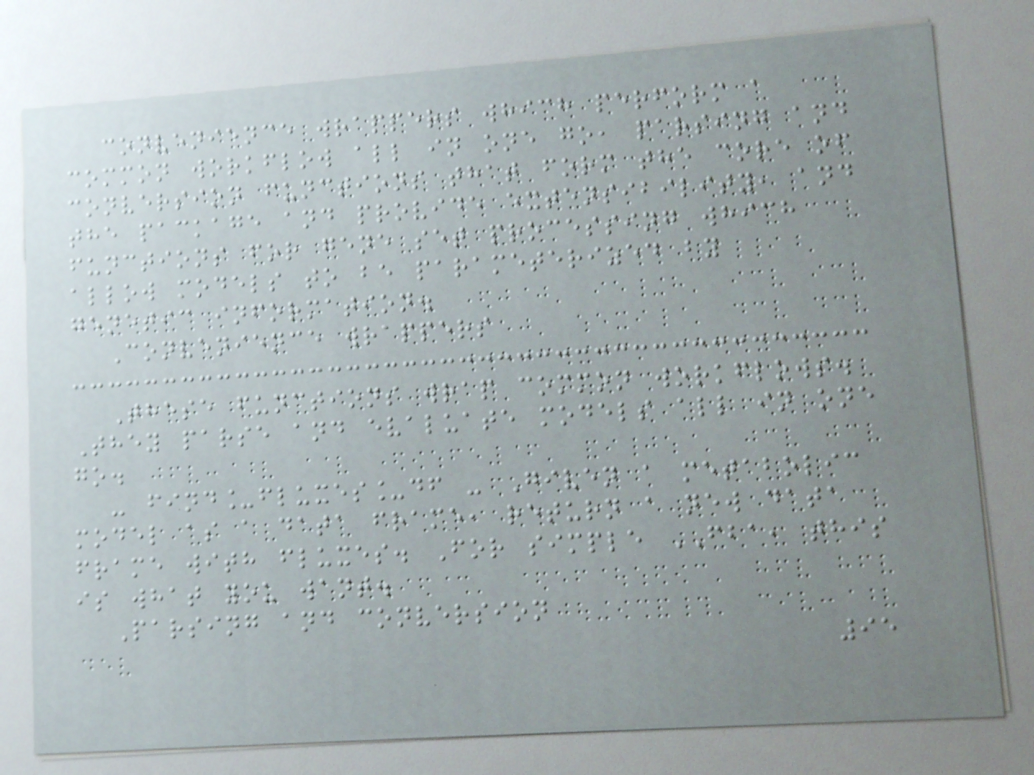convenience wrappers which perform a
common workflow all in one go, parsing and
conversion functions that form the core of
the package and provide extensibility, and
functions for gene set processing which
allow models to be parameterized by
genetic information.
Convenience wrappers
These functions wrap common workflows.
They parse and evaluate models all in one
go.
- find_fluxes_df - Given a metabolic
model as a data frame, return a new data
frame with fluxes. For simple FBA, this
is what you want.
Parsing and conversion
95
